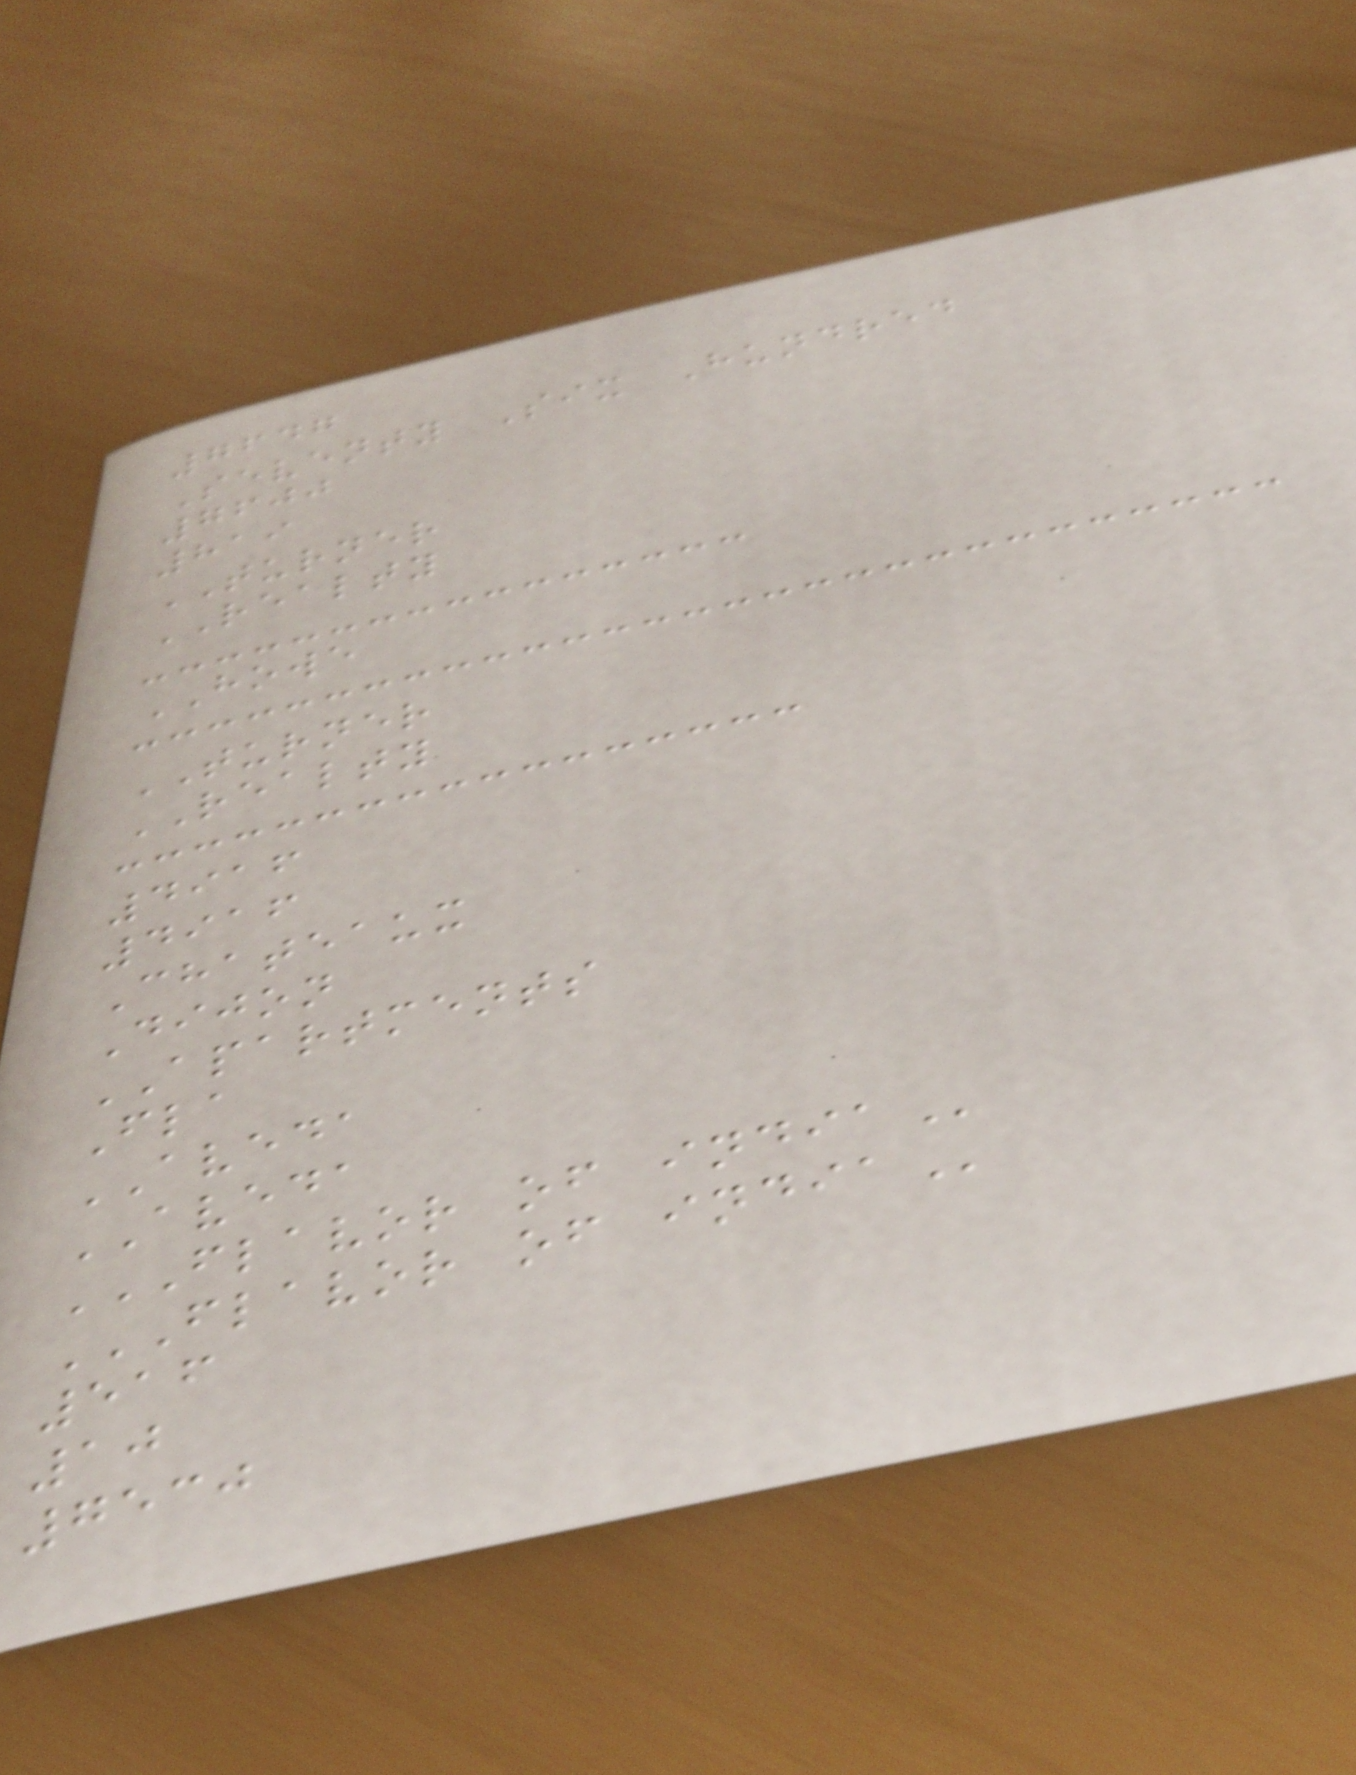7647
Seventy Six Hundred
7600
819
TURNER
REALTY
HOWE
TURNER
REALTY
4916
4916
Chateaux
Dijon
APARTMENTS
Fla
AVEDA
AVEDA
FLAVOR OF INDIA
FLAVOR OF INDIA
516
10
7530
